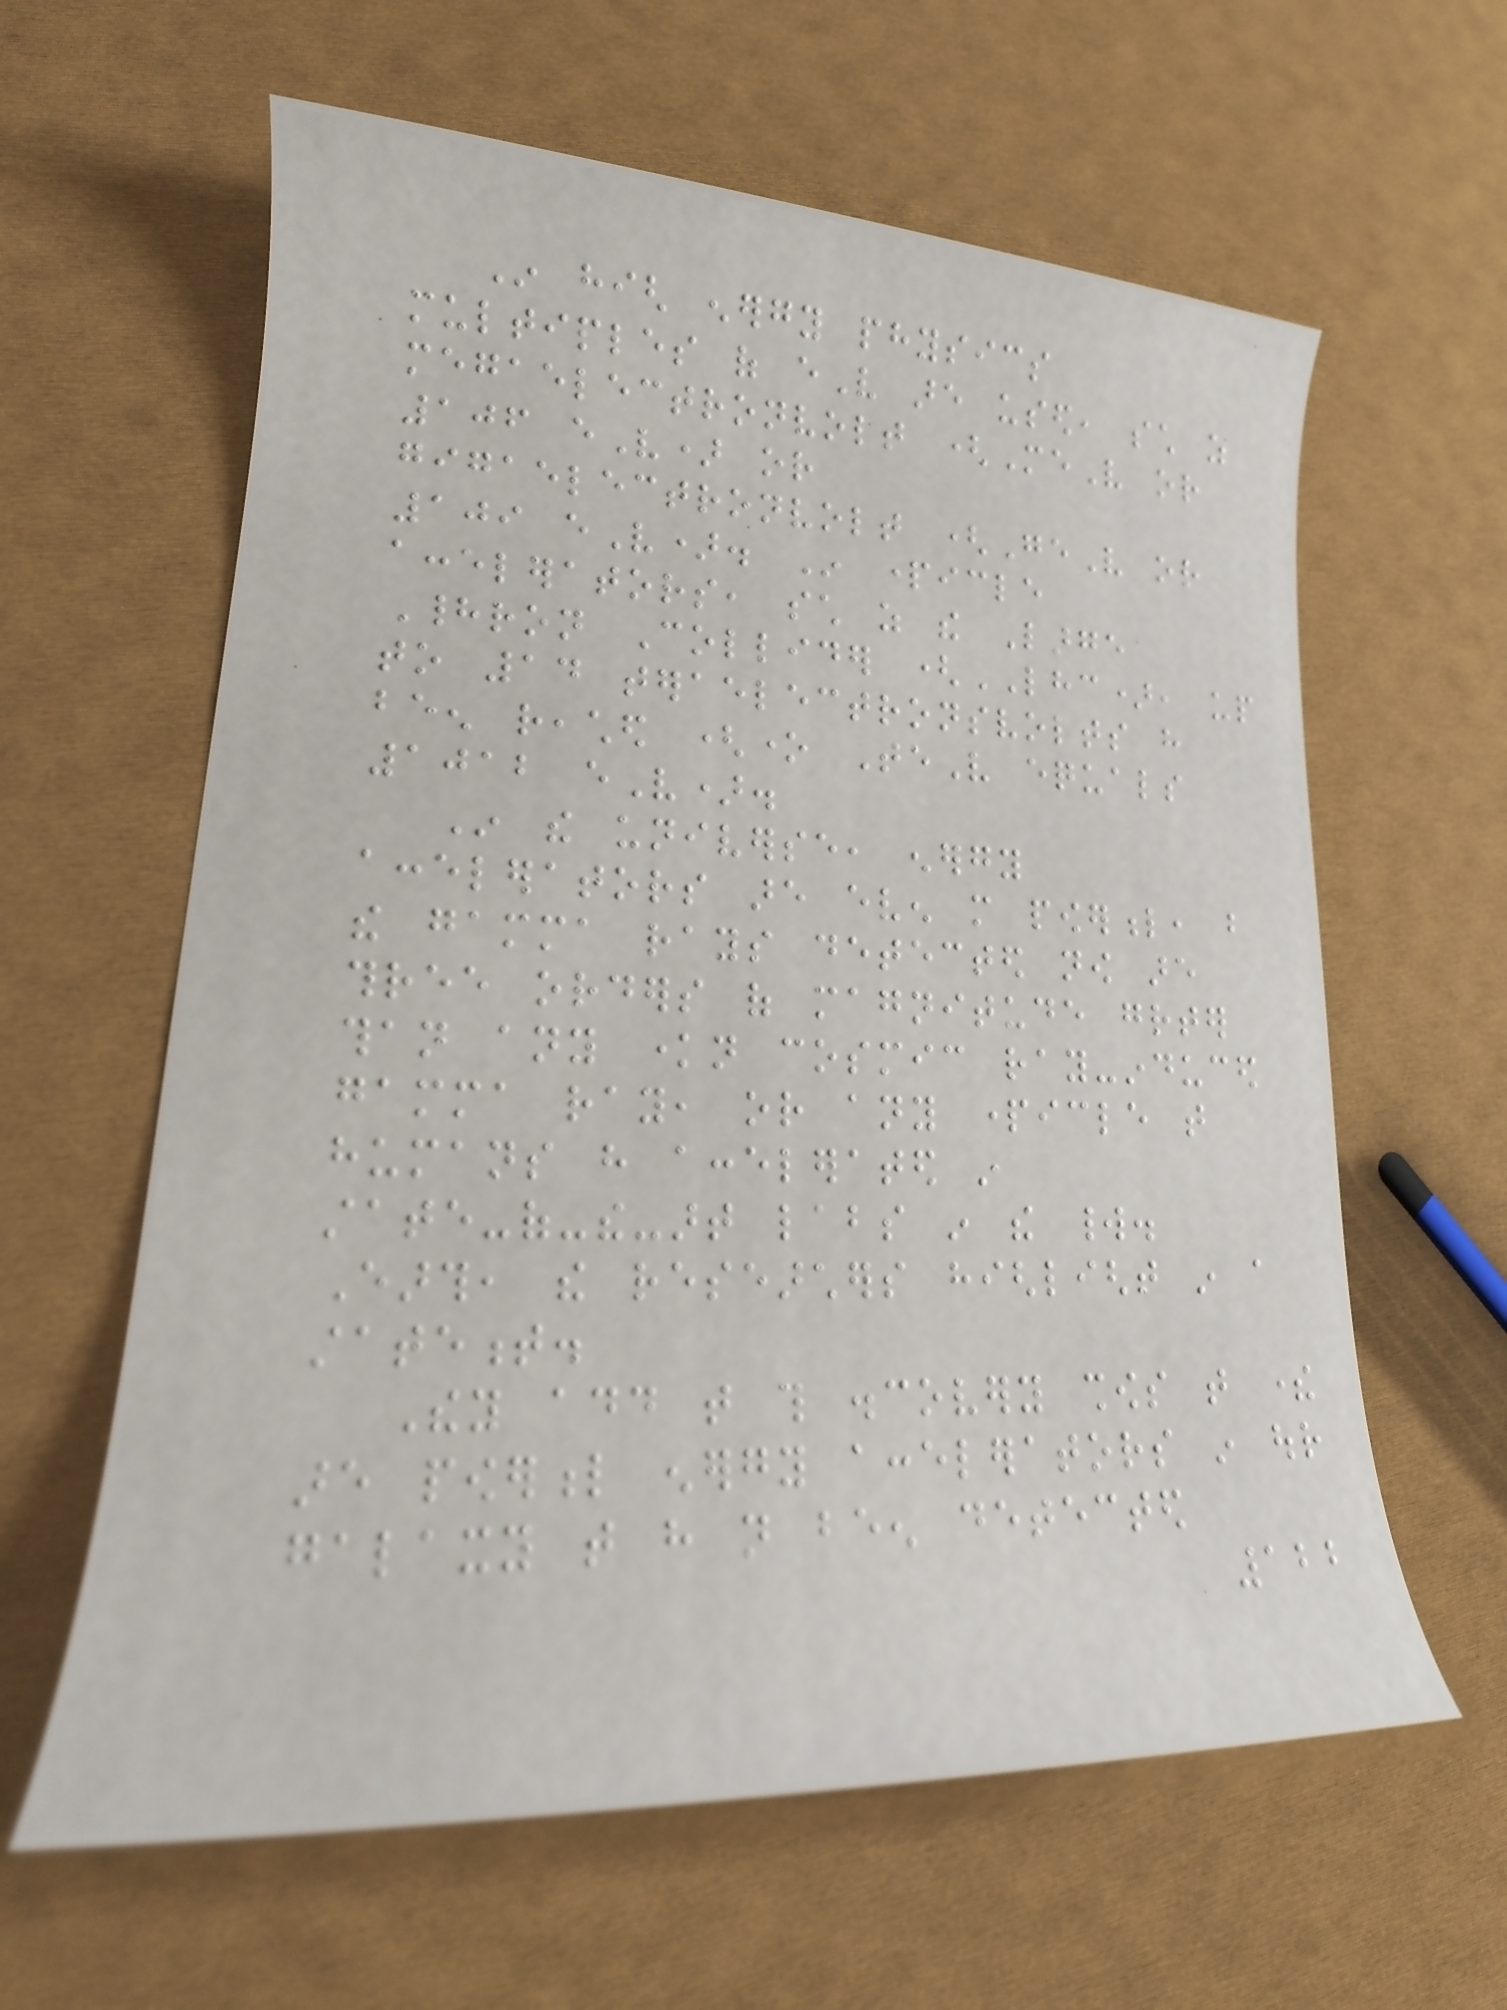In high energy physics
multiples of eV are used, such as
megaelectronvolt (MeV or
106 eV) or
gigaelectronvolt (GeV or
109 eV). In particle
accelerators, such as the Large
Hadron Collider (LHC), up
to 14 teraelectronsvolts have
been reached (one TeV equals
1012 eV).
In the universe, energy
accelerators are even more powerful, but
the gamma rays detected now are
three orders of magnitude greater
than any known cosmic ray-induced
gamma ray, or any particle that
humans have accelerated in
state-of-the-art labs in the world.
Earth, the researchers highlight in a
statement.
They add that this discovery shows that there
are powerful energy accelerators in our
galaxy that have not been detected
122
